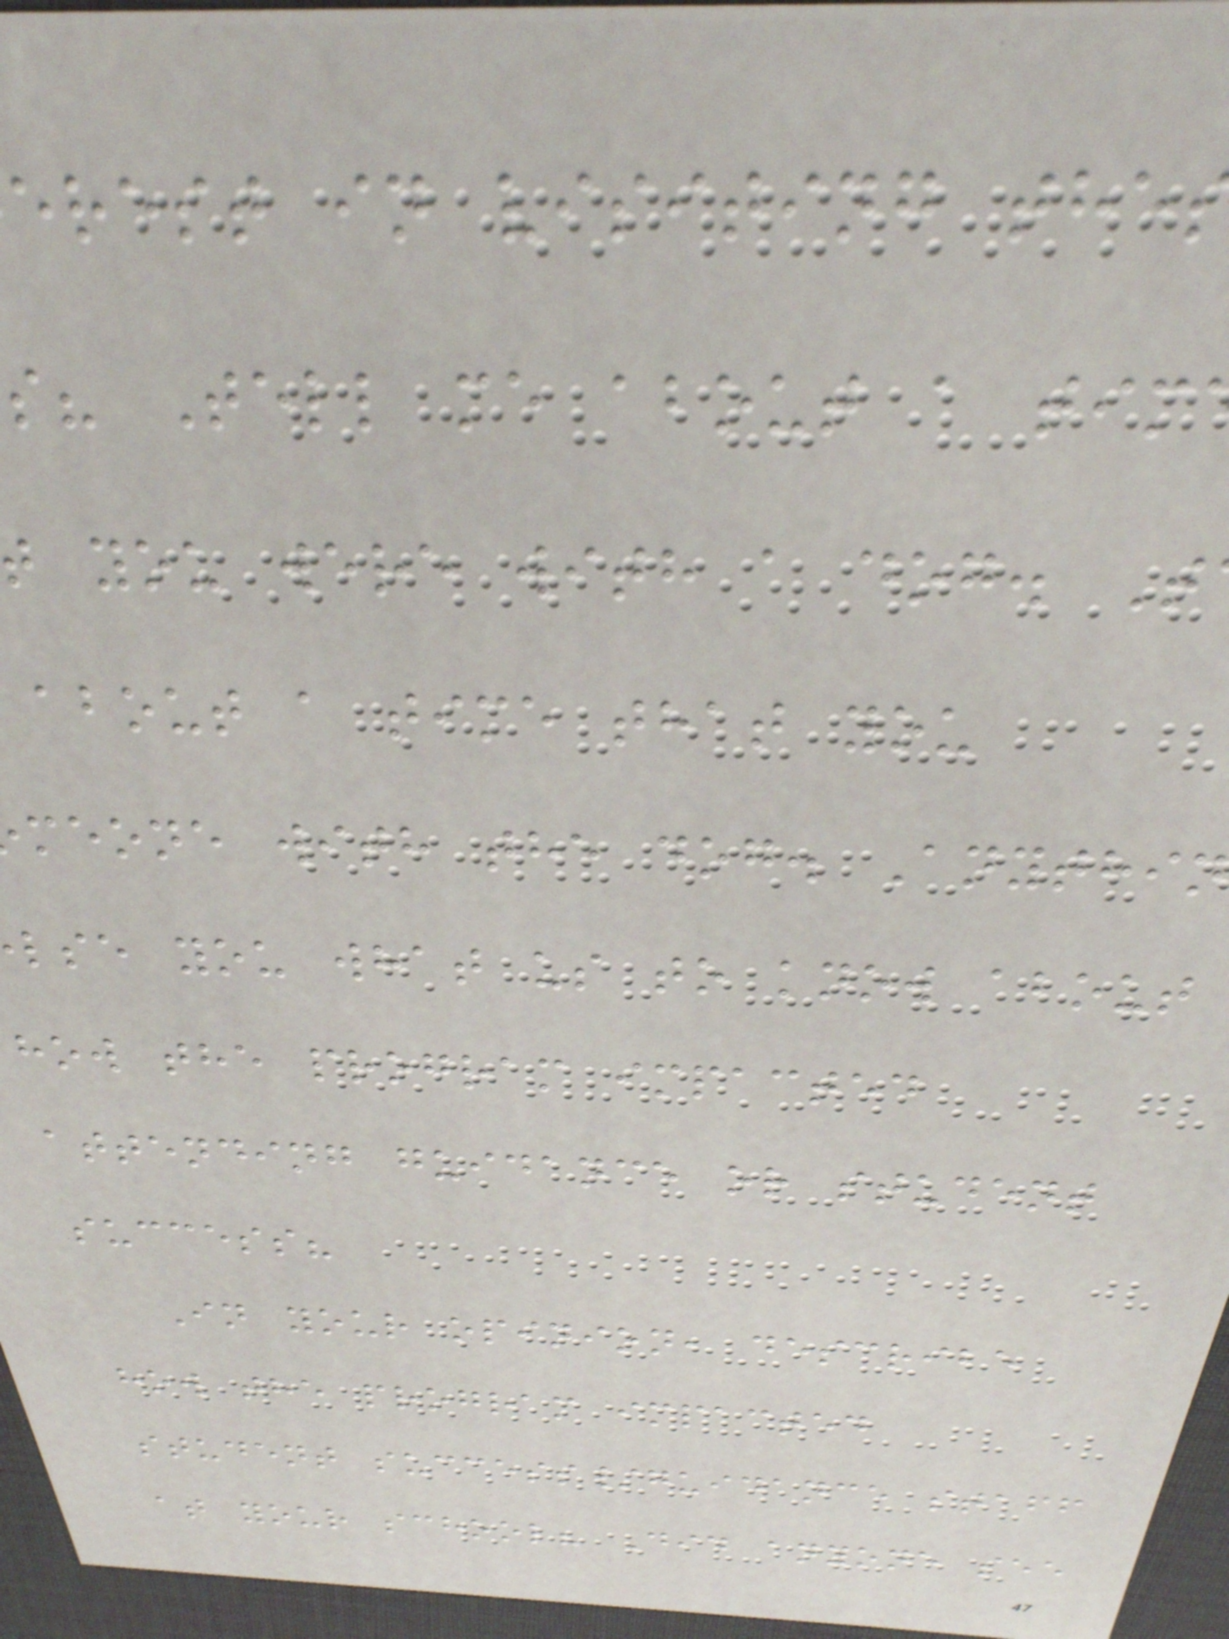erest in visiting the
s? Tell me about a tim
you were with a dog. T
about a time that you
meone with the dog. Anythi
lse you what us to know about
how the program impacted
attending guidance or student
success?
In your opinion, describe
how the program impacted
student success/guidance staff
at your school? Did anyone see
